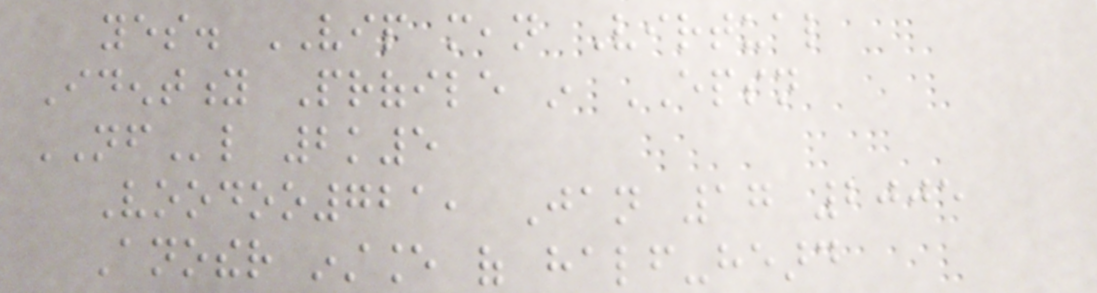yes. VIP mean Virtual
Identity Profile in EPSN
NFl 2k5
Voodoo721, Jan 17 2005
Another instance of half-heard
